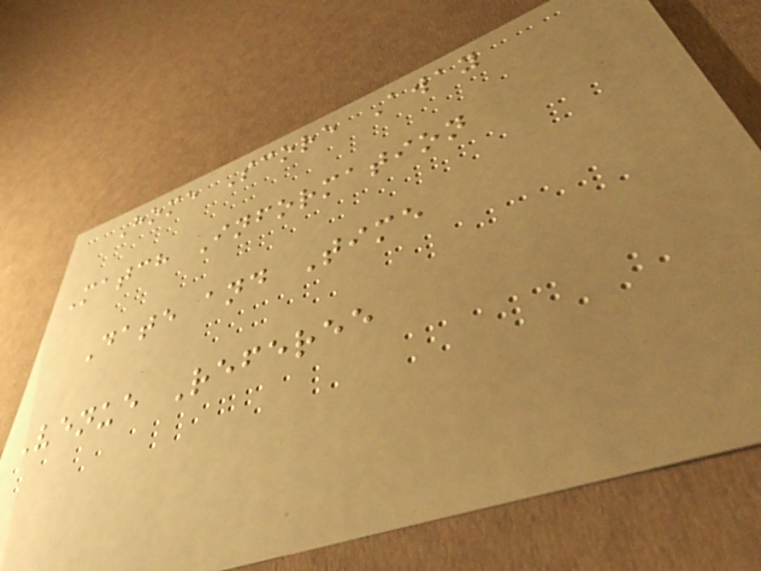Home Score Away
Match Information
Date and Time
Venue Referee
